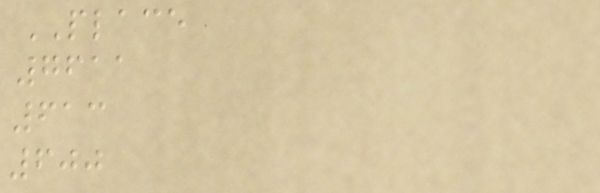PLACE
7611
613
600
